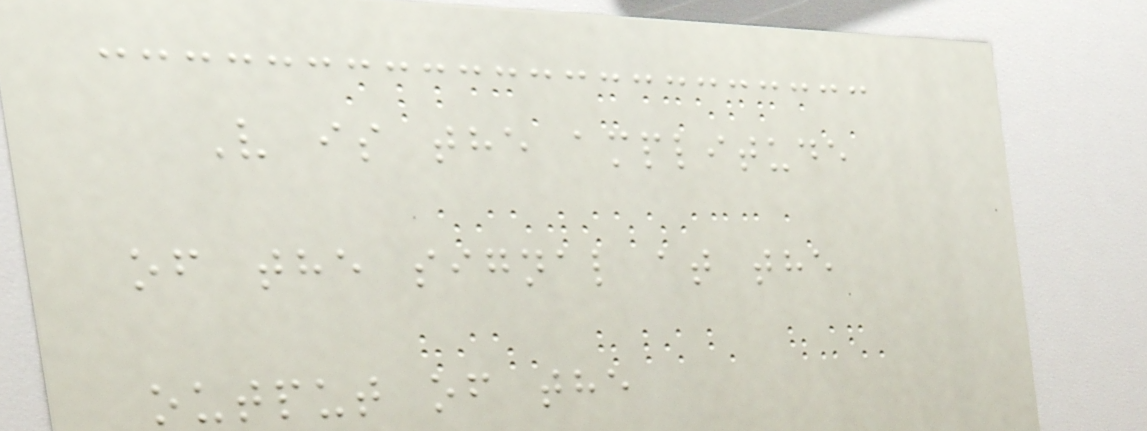V is the amplitude
of the signal at the
output of the
